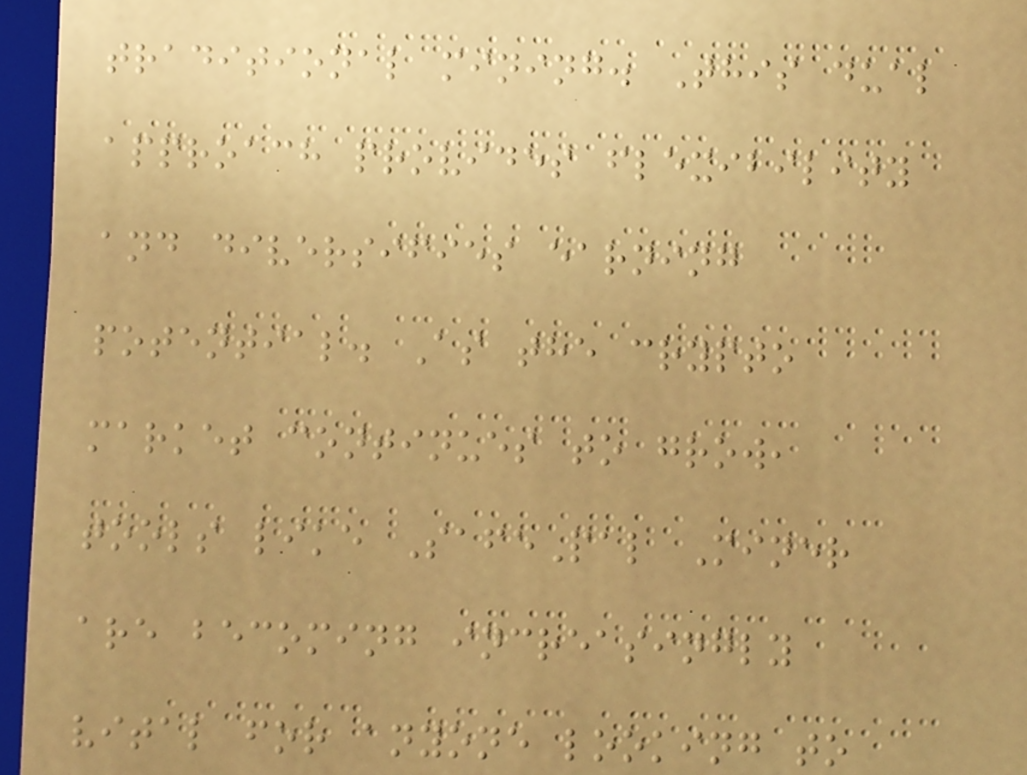traditional mining. This dual
approach provides flexibility
and diversifies earning
potential. As the crypto
market continues to grow,
tools like SafePal Miner
are becoming increasingly
vital for anyone looking to
